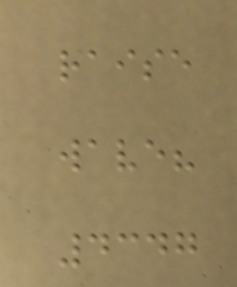raise
wave?
4347
